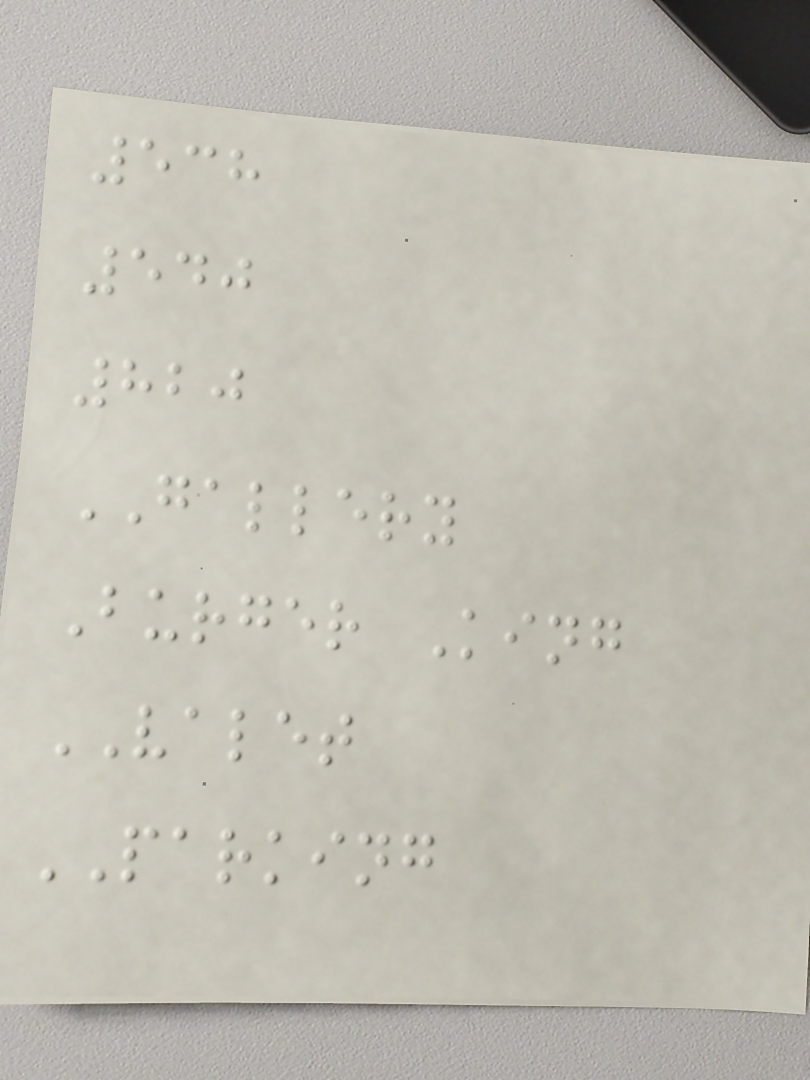538
540
820
GALLERY
Burger King
VALET
PARKING
